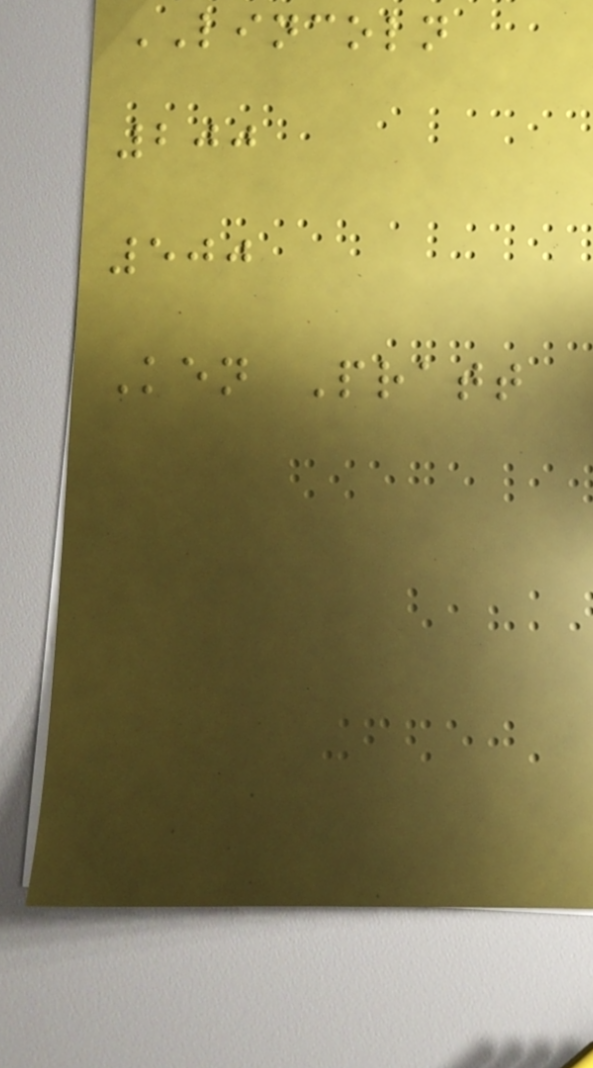LINCOLN
200
500
Ken Pratt
